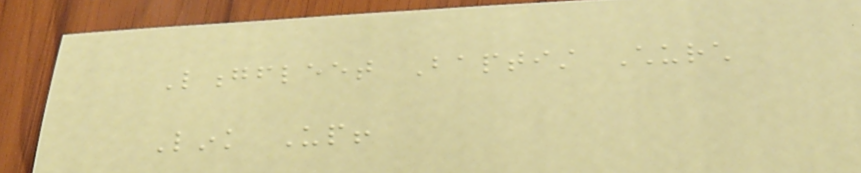Longfleet Baptist Church
Link Up!
